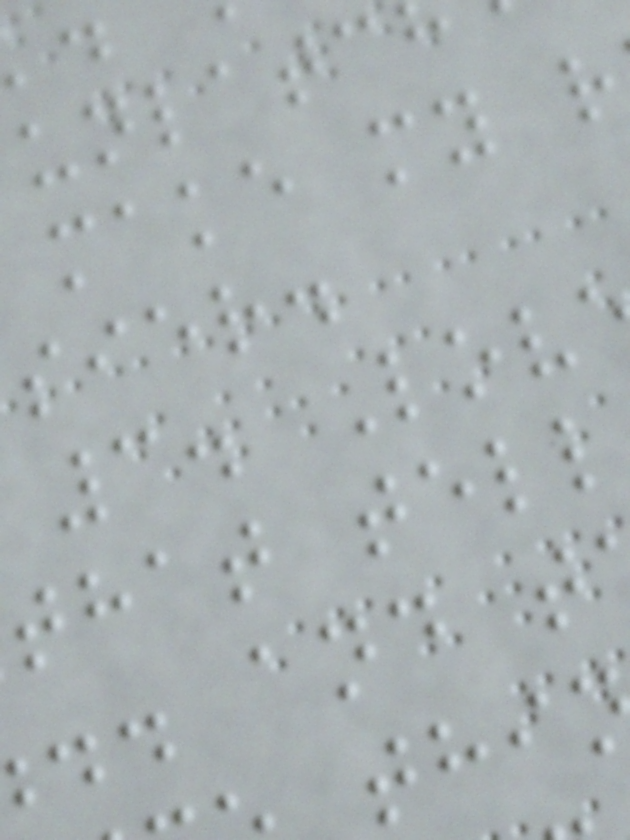make my r
sier.
3. Lov
that tell
.. and t
